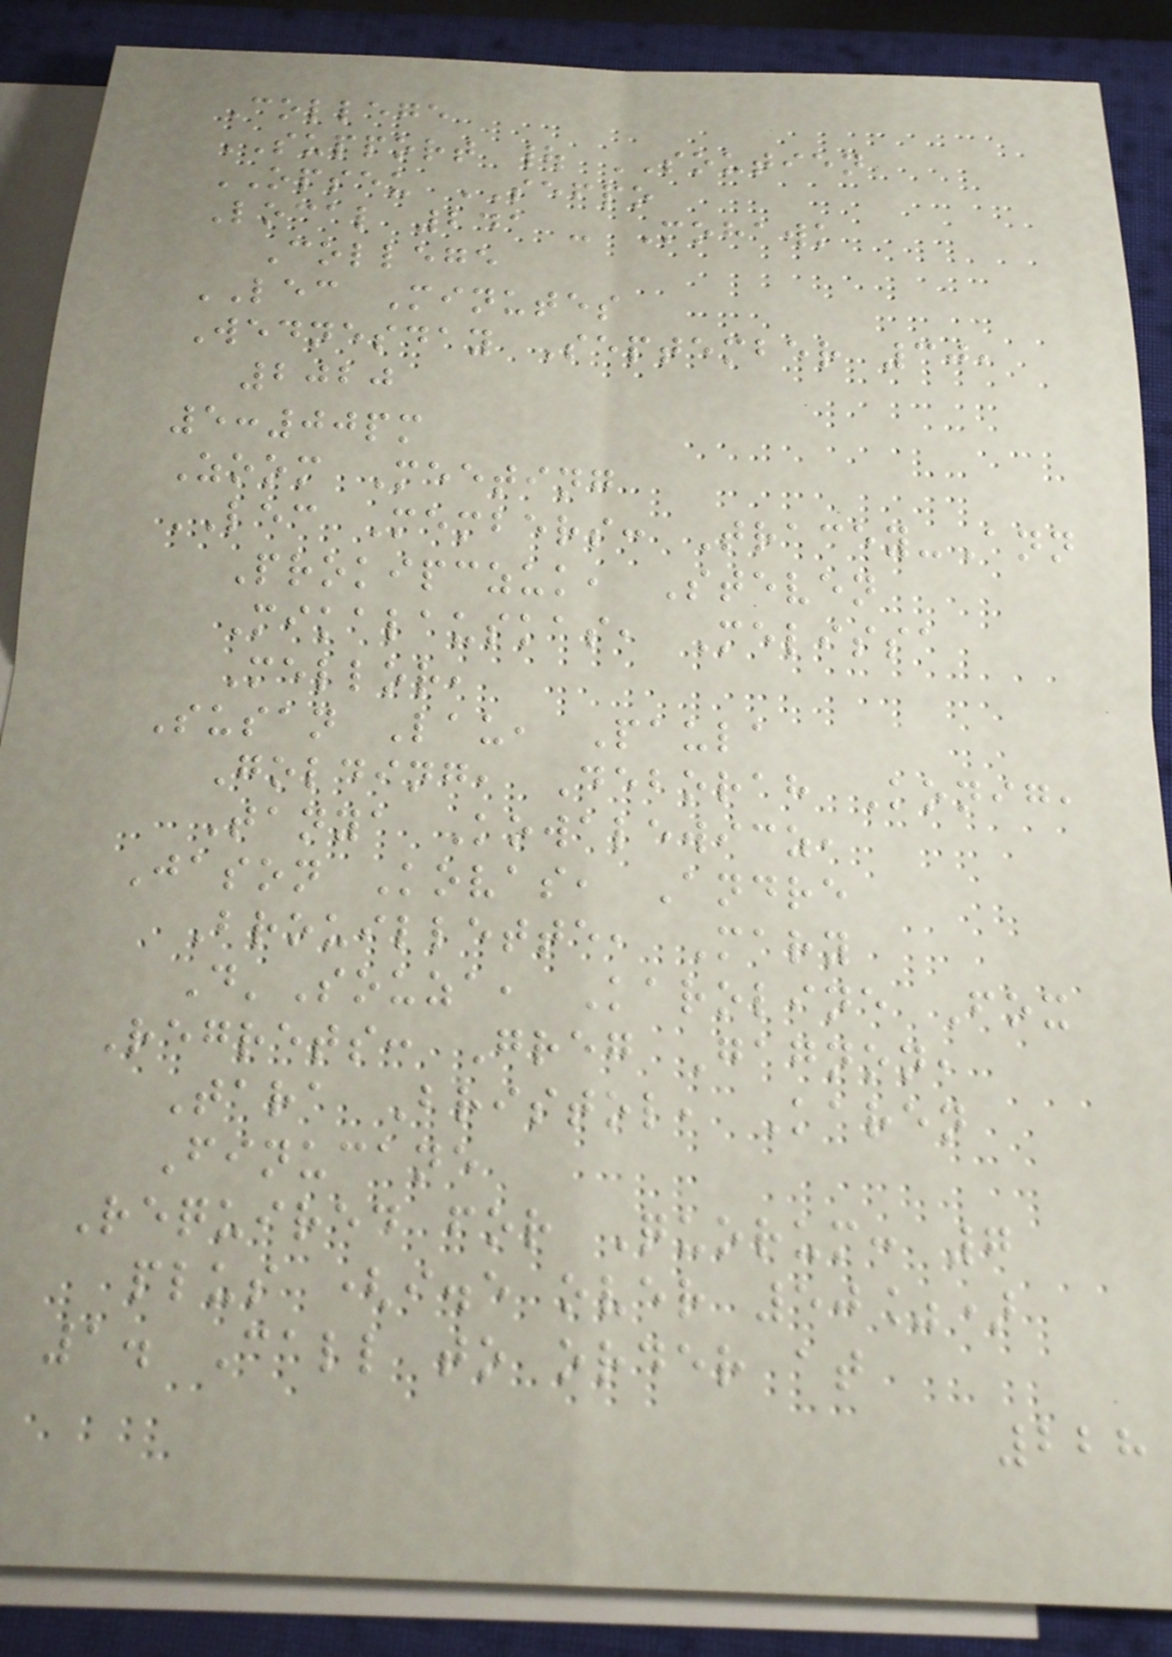College
SUPPORT | SOUTIEN
OPSEU SEFPO
Local 241 - Mohawk
College
LEC Minutes
Wednesday September 30,
2020
5:00pm
Zoom Meeting
LEC Members: Tracey-Ann
Prokipczuk, Steven
Mikalauskas, Melissa
Mellor,
Susan Lau, Paula
Golding, Deborah Konig,
Tanya Kowalewicz,
Jason Kovas, Andre
Brouillette, Mary
D'Souza, Karoline Fox
Regrets: Greg Gagnon,
Tara Bristol, Karen
Finucane
Required for Quorum: 7
plus (i.e over 50%)
1. Call to order at
228
